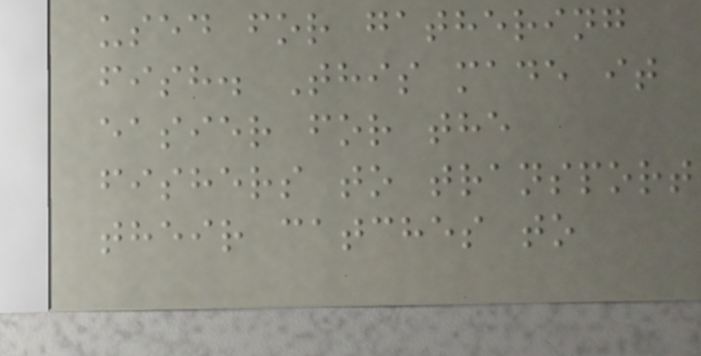used for gathering
fish. This made it
easier for the
fishers to transport
their catches to
